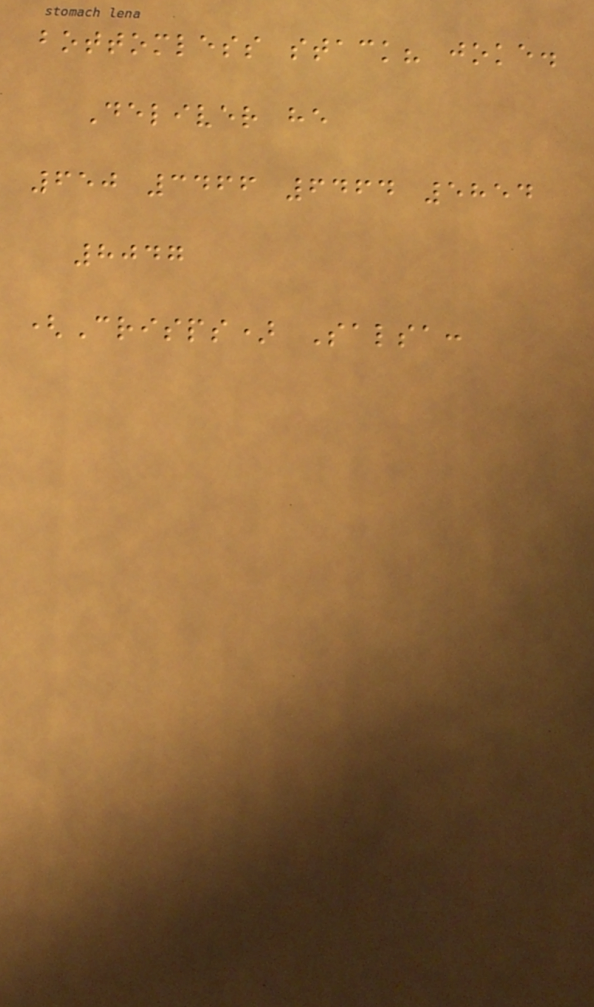bottomless stack? joke.
Deliver he
650 3466 6464 5854
8047
(Crisps) Salsa:
